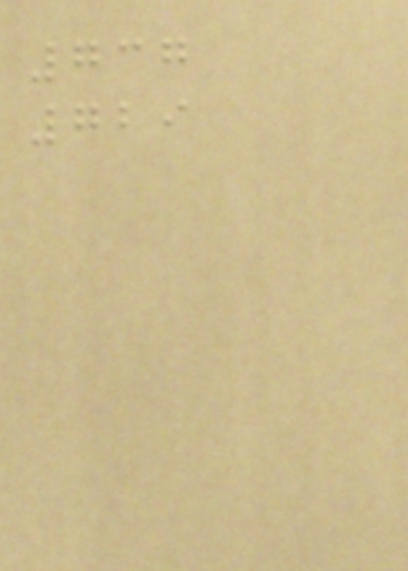737
729
